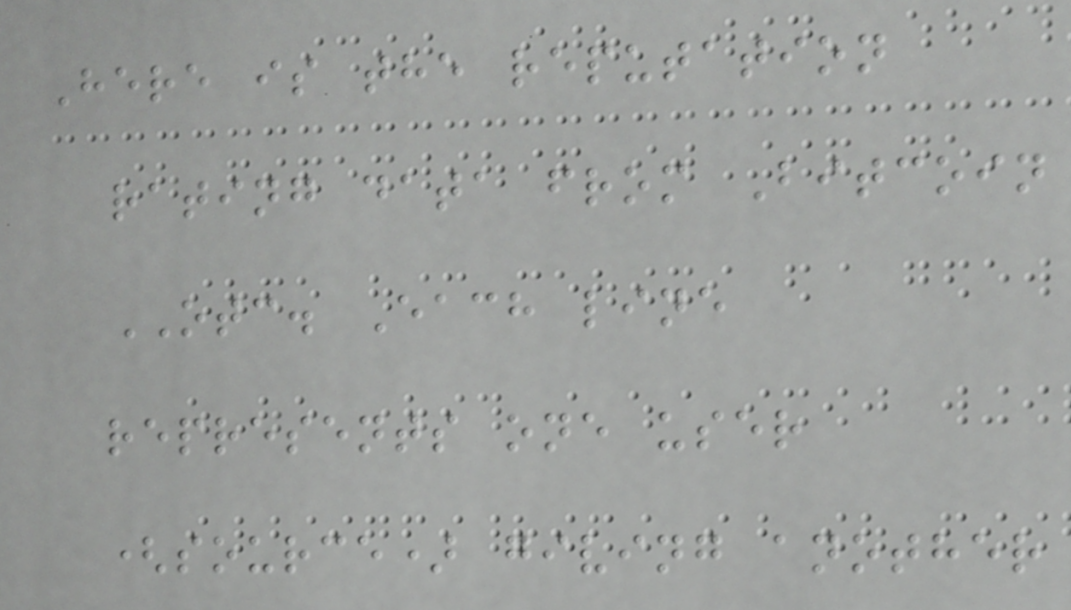Here is the reputation
rating data from Bitcoin
OTC. Each line
represents one user
(source) giving another
